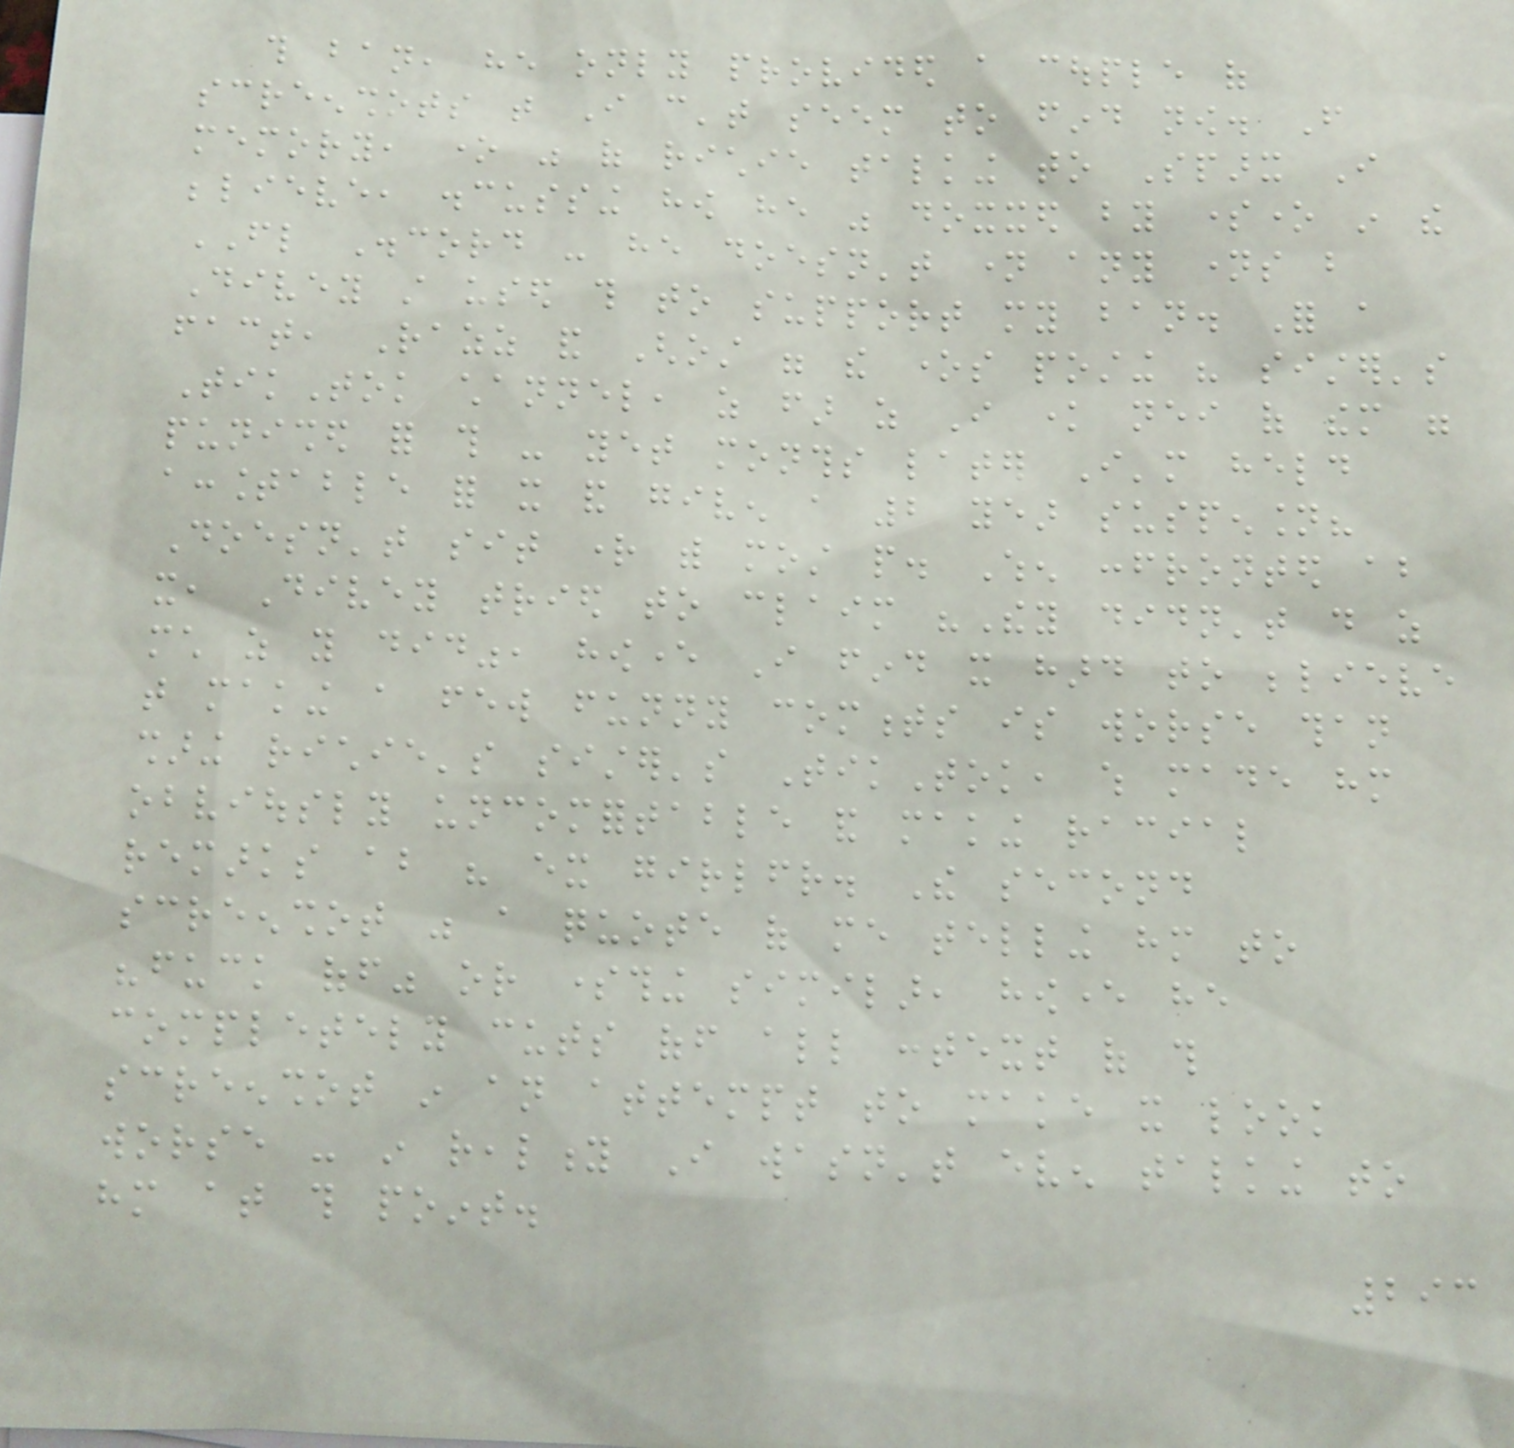this ban, he only provided a couple of
screenshots that I can't seem to find now. From
memory, one was of richie talking to Sparx I
believe, discussing how he was doxxed by someone in the
FL Discord - he doesn't name any names but
Divey still used this to support my ban. For a
fact, Razz and Ghost were the ones posting his sister's
TikTok channel, as far as I know neither of them were
punished for this - yet months later I'm held
accountable for it and given a 2 year suspension?
Doesn't sit right with most people. When confronted about
it, Divey tried to claim "They didn't do as
much as you did", however I find it hard to believe
that making a few funny comments is worse than
sharing richie's sister's TikTok, which made him
obviously uncomfortable and making racial
remarks about his ex girlfriend. The second
screenshot was a quote of me telling him to
"fuck off" or something similar, however he
completely cuts off all context of this
screenshot in an attempt to make it look
worse - in reality I wasn't even talking to
him at this point.
293
